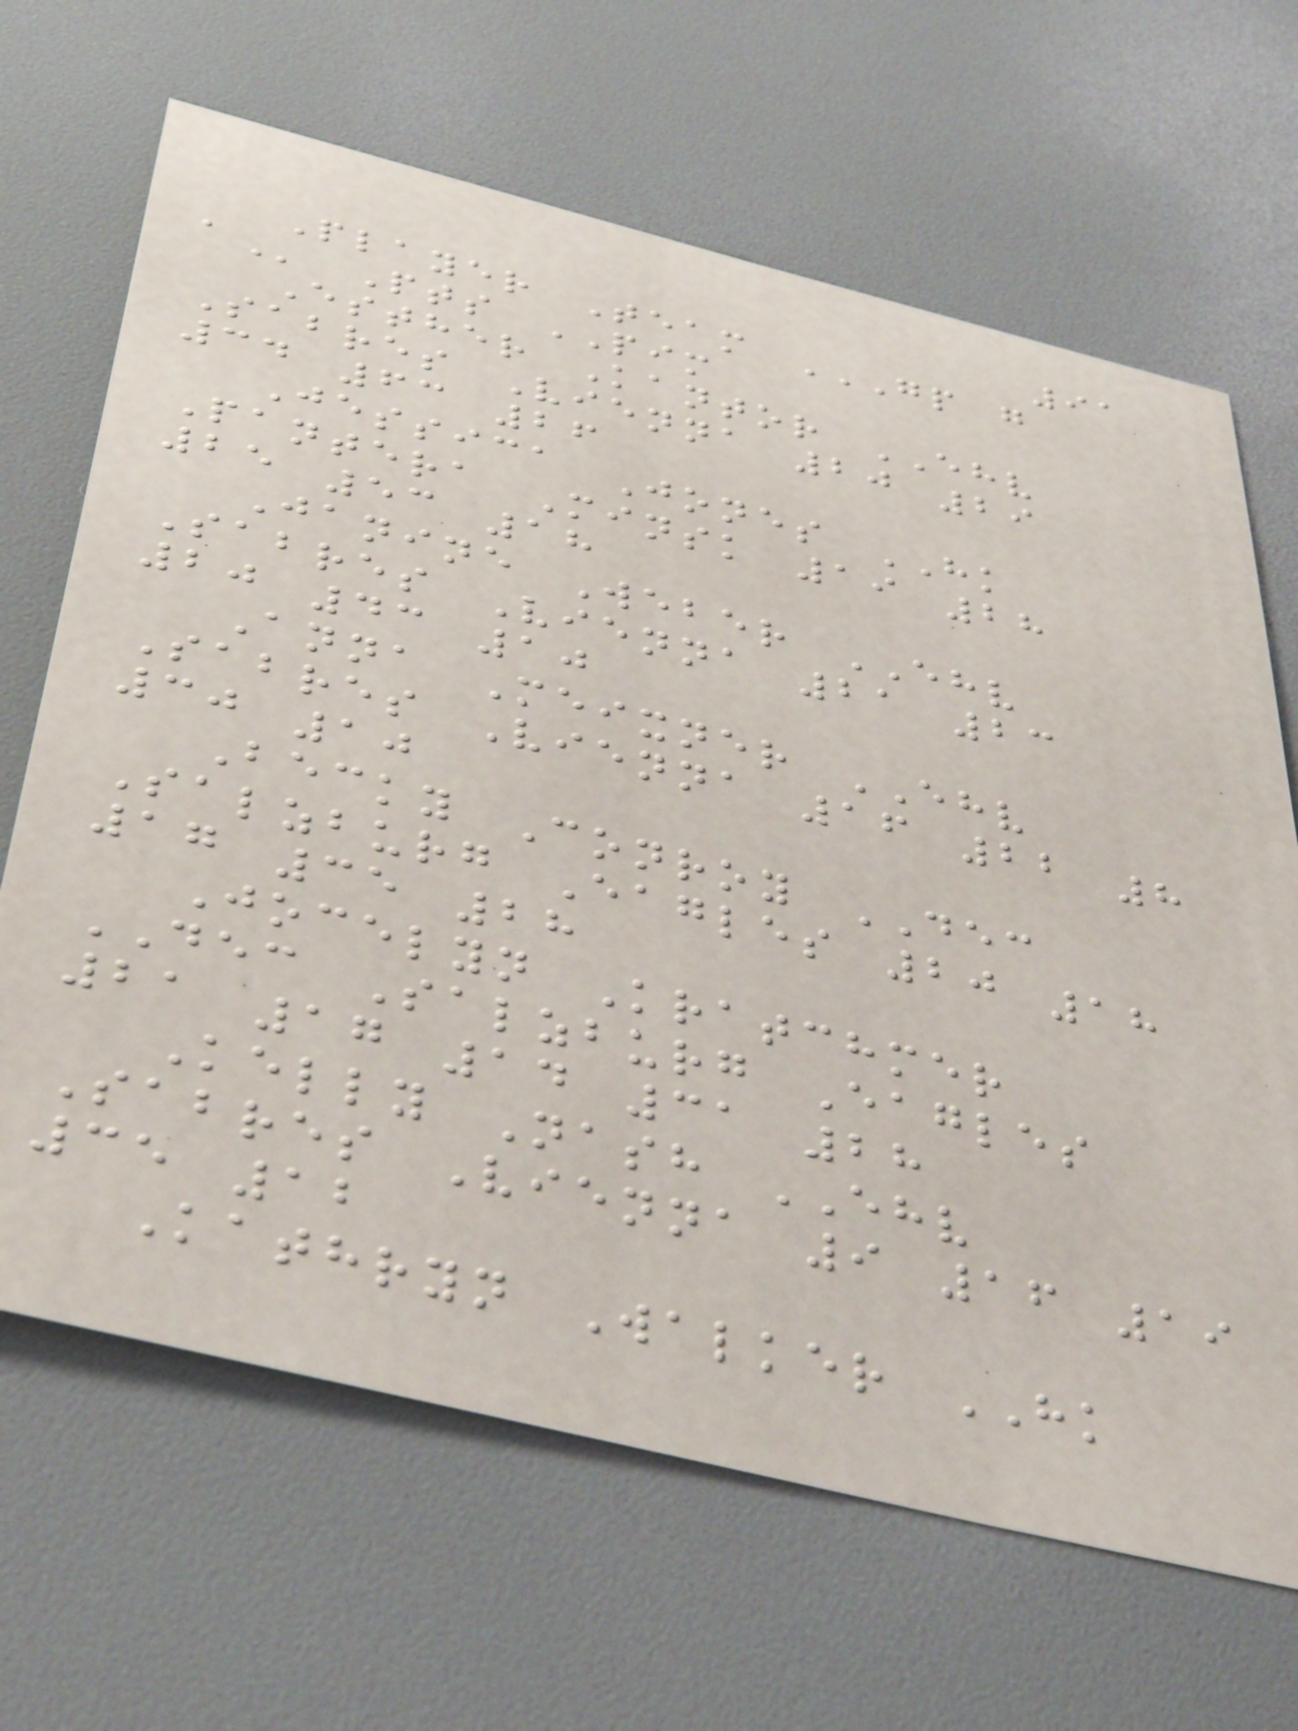91
Player Team GP G
A Pts PIM
Esther Kantor EHV
Sabres Vienna 20 29
34 63 26
Jessica Jones HK
Pantera Minsk 19 28
25 53 18
Janine Weber EHV
Sabres Vienna 21 23
20 43 10
Anna Meixner EHV
Sabres Vienna 16 22 8
30 10
Becky Conroy DEC
Salzburg Eagles 20 18
17 35 28
Jocelyn Kratchmer
DEC Salzburg Eagles
21 17 14 31 28
Kelly Nash EHV
Sabres Vienna 9 16 19
35 12
Kathryn Walker HK
